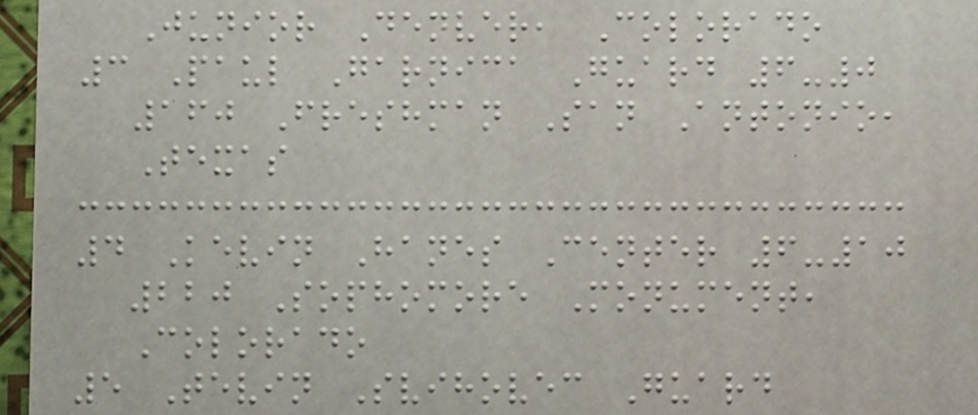Junior Denver, Colorado
3 Paul Garnica Guard 6-0
160 Freshman San Antonio,
Texas
4 Kevin Hanes Center 6-10
220 Sophomore Monument,
Colorado
5 Tevin Svihovec Guard
